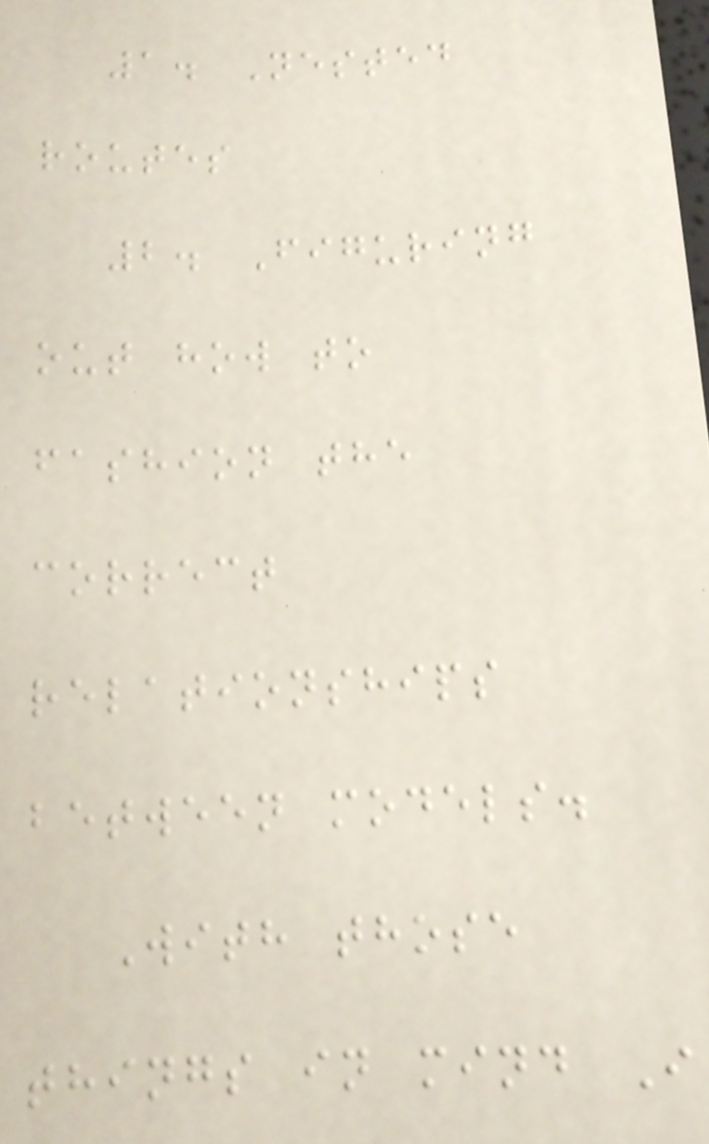1. Nested
routes
2. Figuring
out how to
fashion the
correct
relationships
between models.
With those
things in mind I
